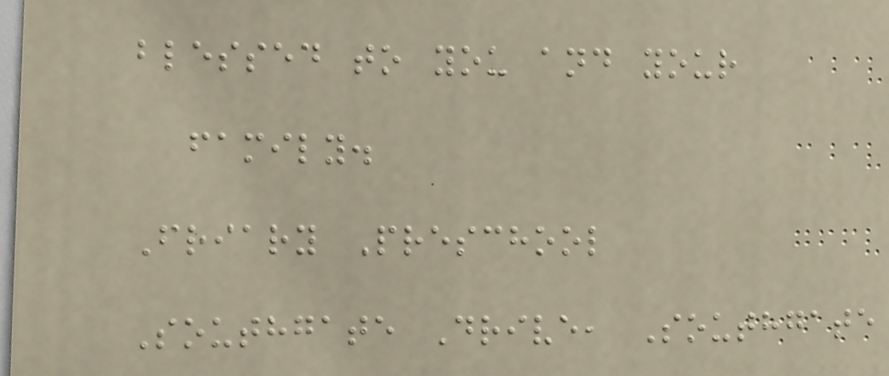blessed to you and your
family.
Friary Preschool
Southgate Drive, Southgate
